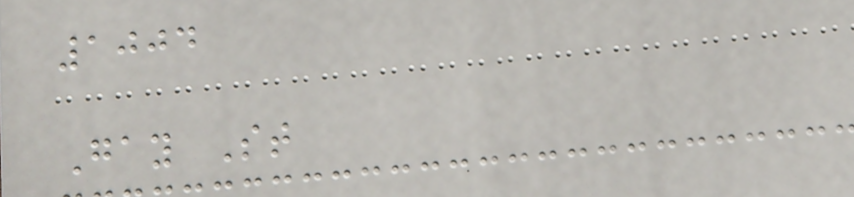1004
Gay St
